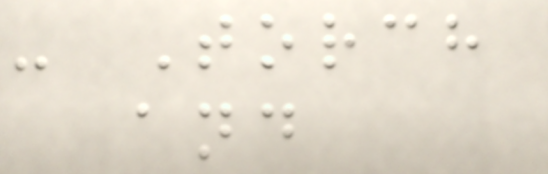- Torch
and
